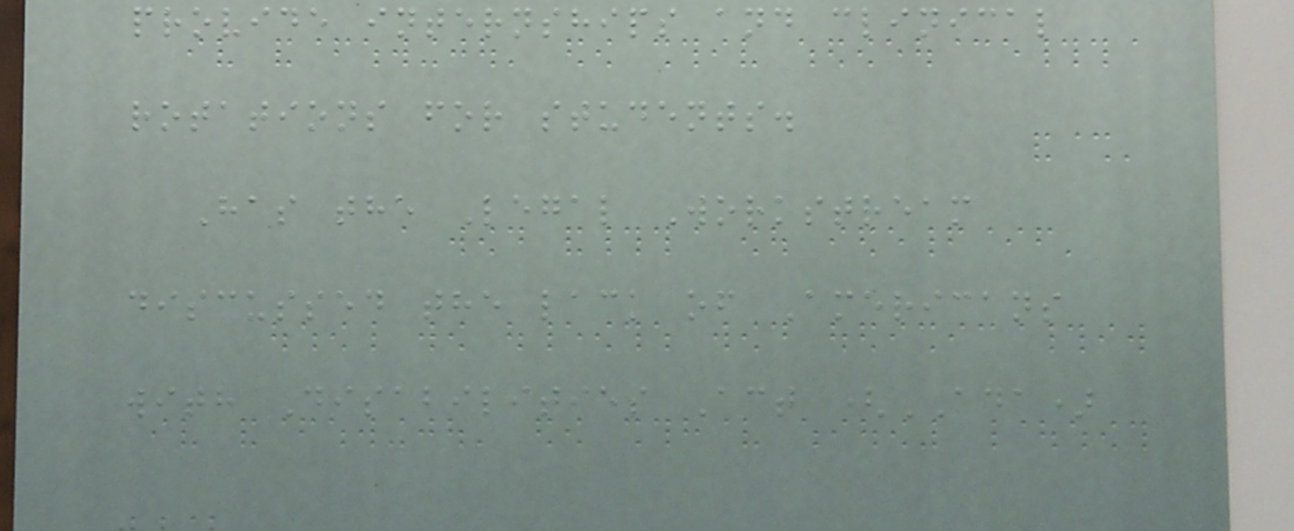provide internships and clinical
rotations for students.
Has the Legal Workstream
discussed the lack of Americans
with Disabilities Act (ADA)
